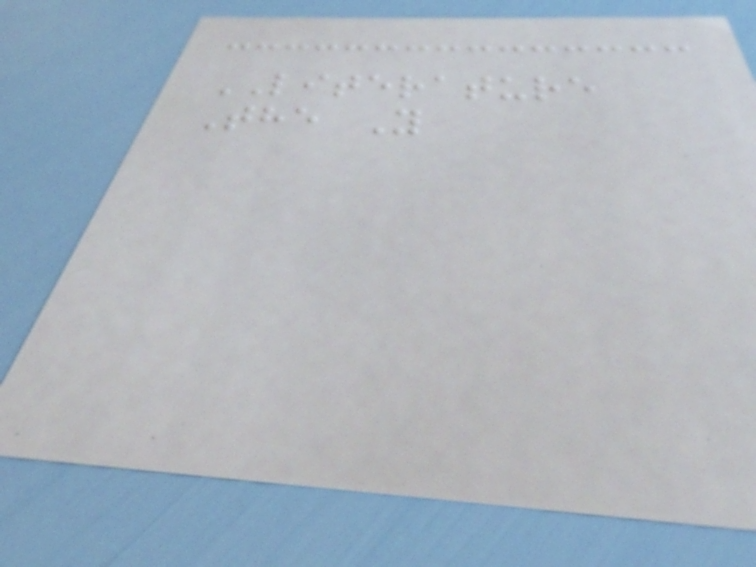LITERATURE
The Y
